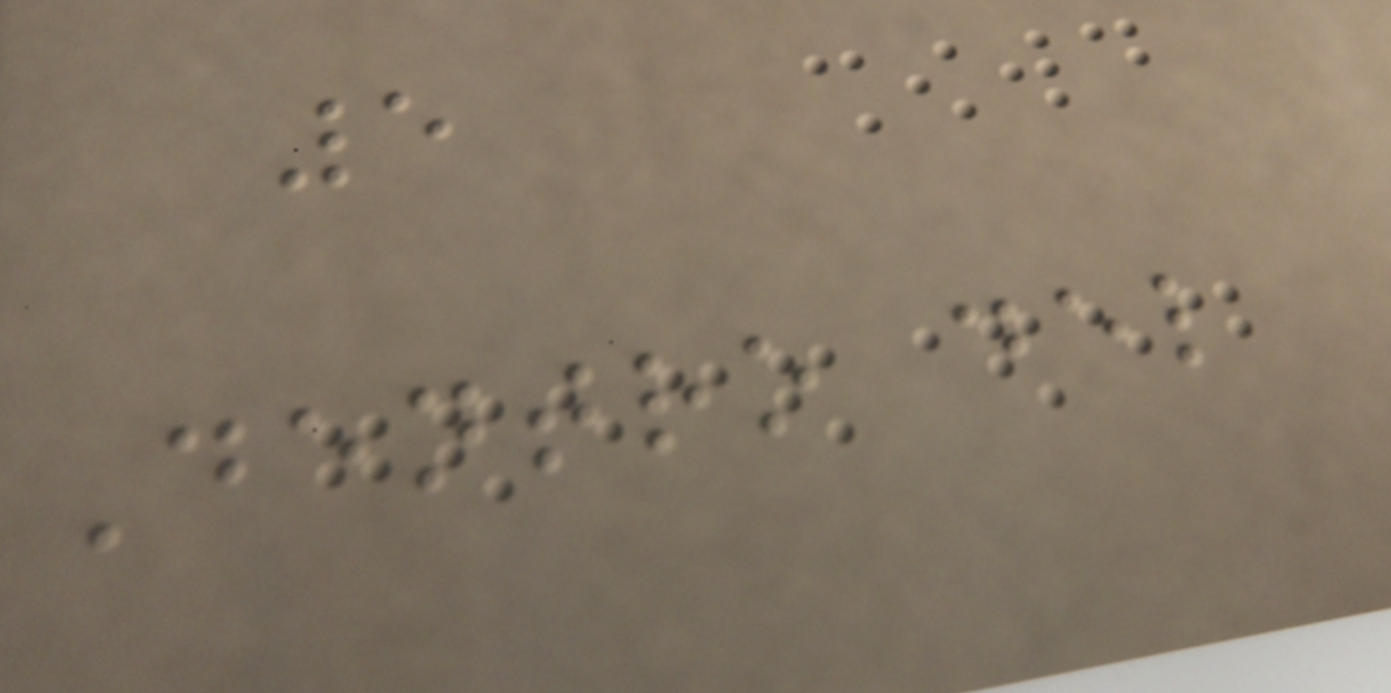5
Dentro del
